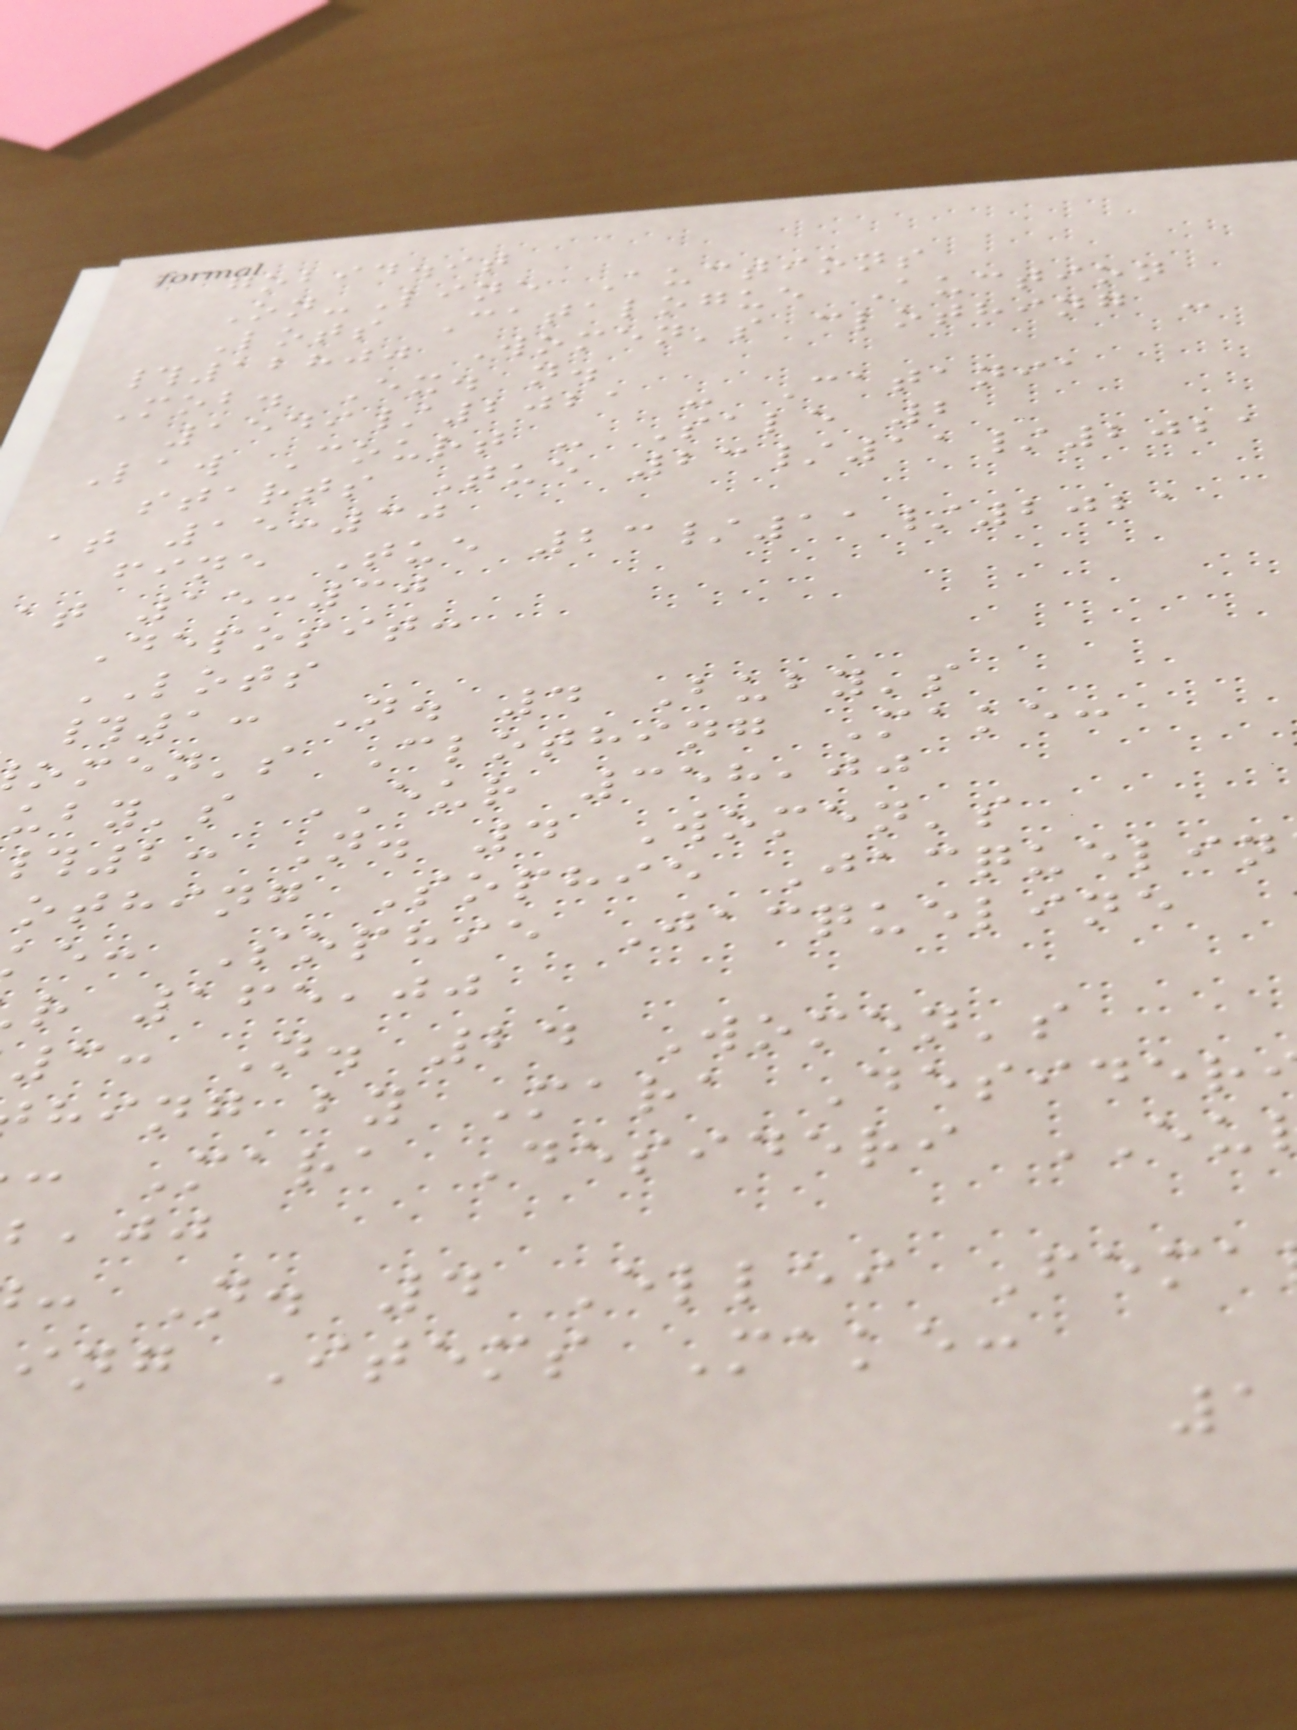gobid.it
On-Line Auctions
Lots Catalogue Auction
#12800 Women's clothing -
Mob. Ex. n.
1549/2021 - Catania
Law Court - Sale 2
starts Tue 23/11/2021
at 15:30
fine Tue 23/11/2021
at 15:30
Deposit:
LOTS
#1: N. 4 Buby's
omen's Clothing Make:
uby's EUR 358,00
2: N. 4 Women's
othing Sophie Jacquelin
e: Sophie Jacqueline
r 165,00
3: N. 24 Women's
hing by Mara Desider
: Mara Desideri EU
: N. 4 Ellei Fema
ing Items Make:
